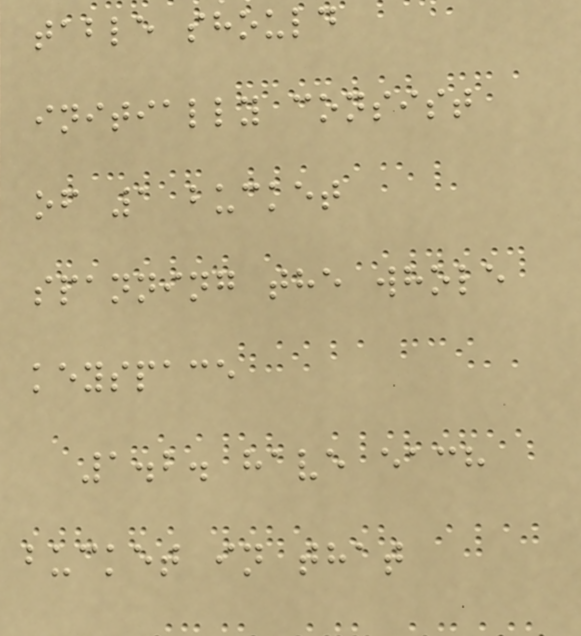table should
initially consist
of 1 bucket
spanning the whole
keyspace
1.2. have each
bucket in that
